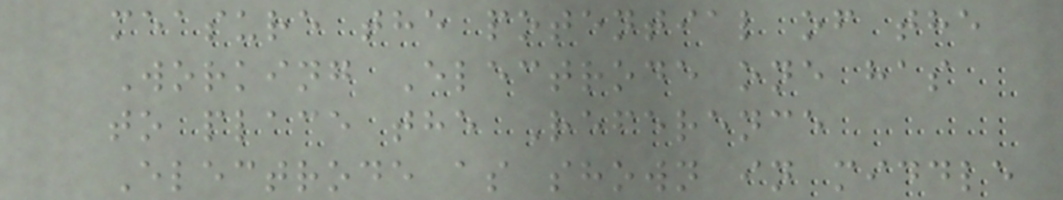measure the potential of the
Working Electrode one has
to place the Reference
Electrode as shown in middle
